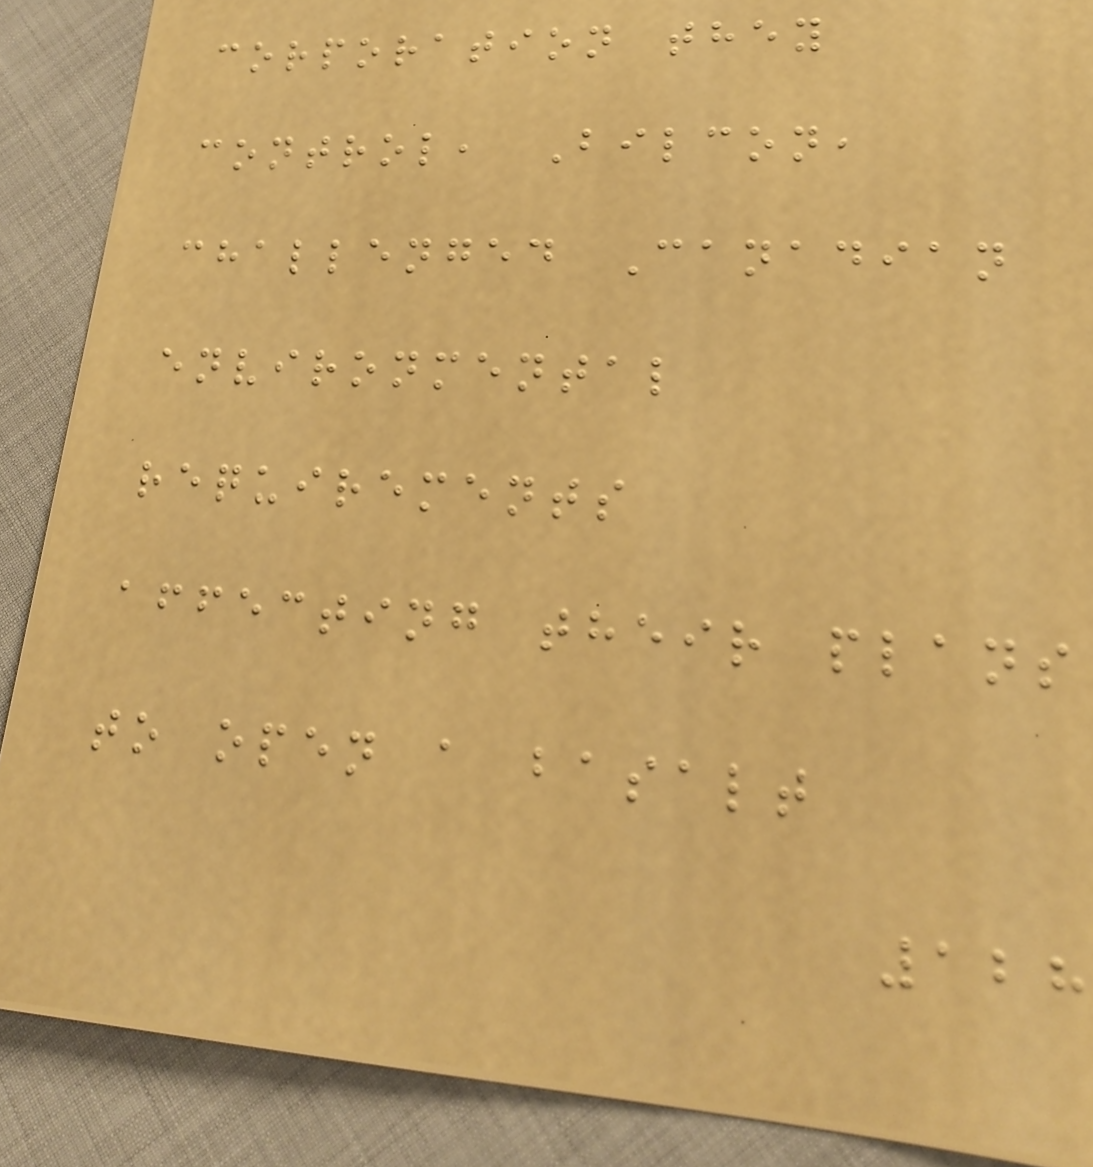corporation they
control, Bilcon,
challenged Canadian
environmental
requirements
affecting their plans
to open a basalt
128
